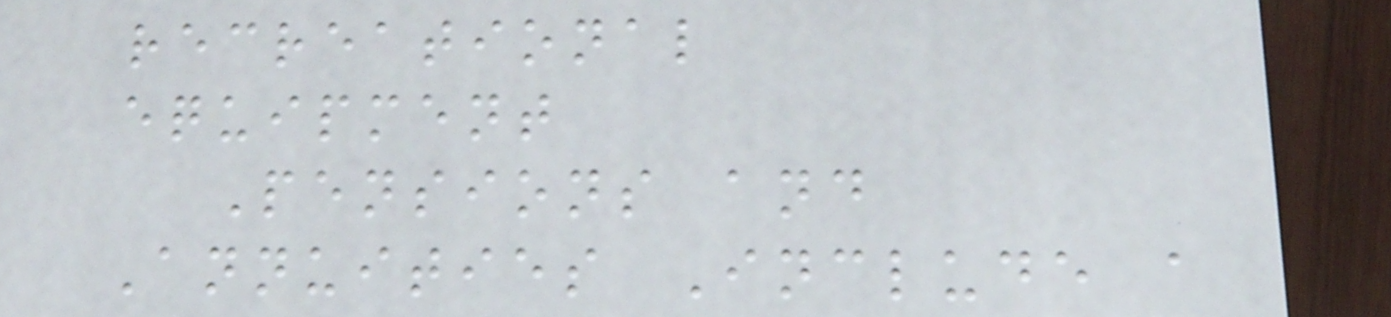recreational
equipment
Pensions and
Annuities Include a
